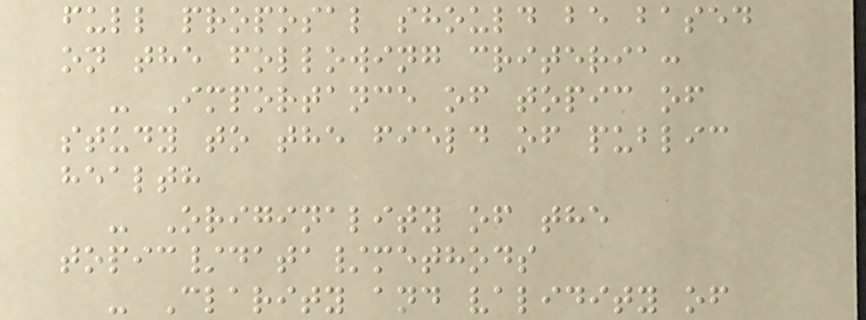full proposal should be based
on the following criteria:
- Importance of topic of
study to the field of public
health
- Originality of the
topic/data/methods
- Clarity and validity of
